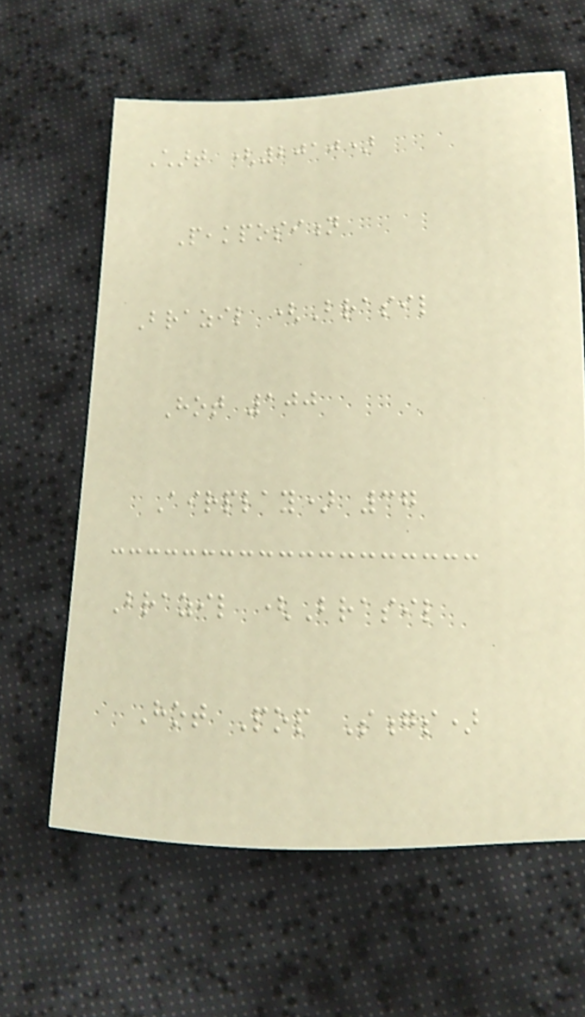Chart (2010)
Peakposition
Brazil (Brasil
Hot 100
Airplay) 37
Brazil (Brasil
Hot Pop Songs)
